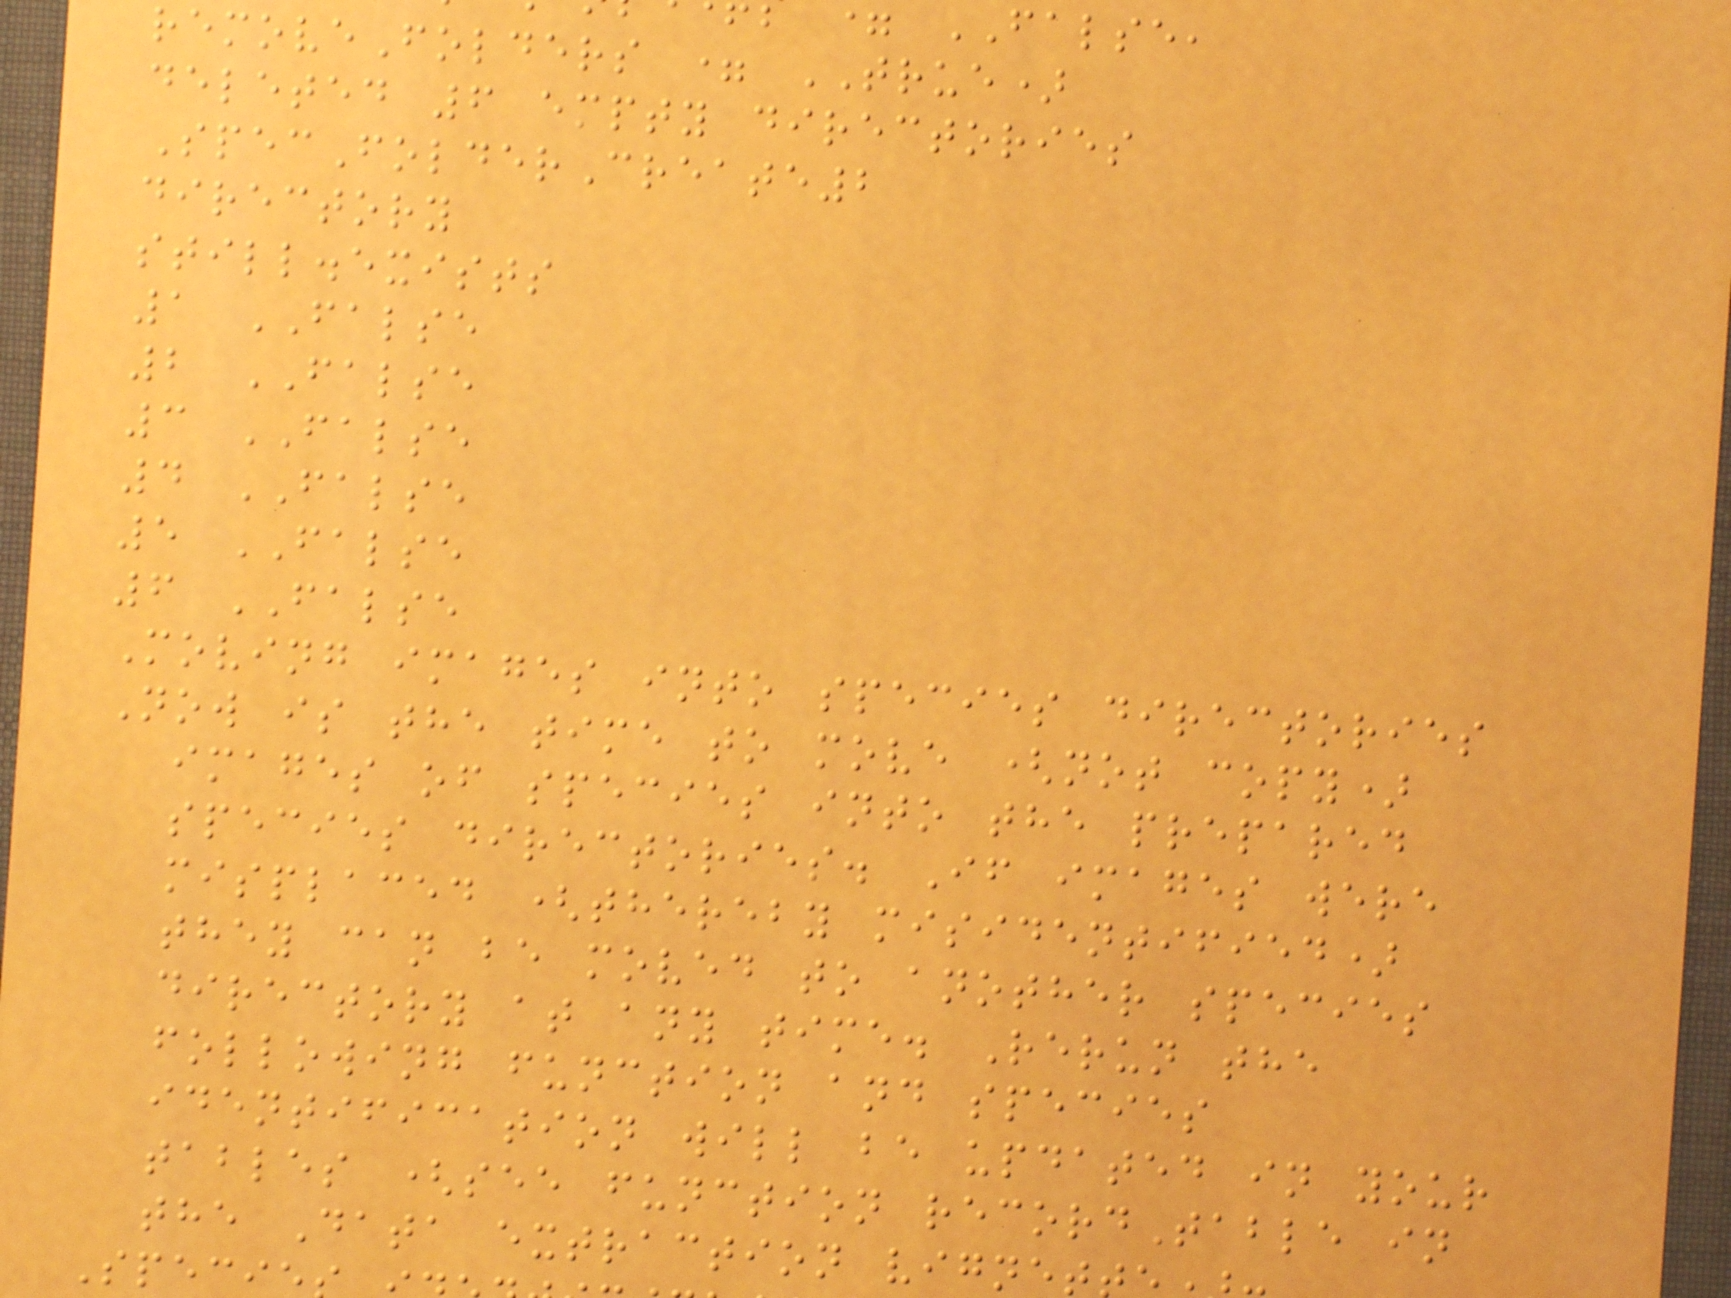FALSE,
removeFolders = TRUE)
deleted 6 empty directories
SpecFolderCreate2
directory
still.exists
1 FALSE
2 FALSE
3 FALSE
4 FALSE
5 FALSE
6 FALSE
Moving images into species directories
Now is the time to move (not copy)
images of species into the prepared
species directories. If images were
misplaced (thereby misidentified)
they can be moved to another species
directory at any time. Rerun the
following function and species
identification will be updated in your
tables (see function recordTable in
the Data extraction vignet
